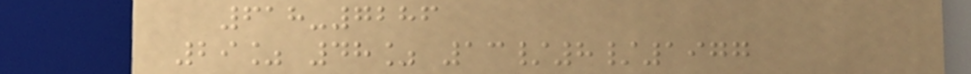618-7286
29% 48% 13/8/1977
